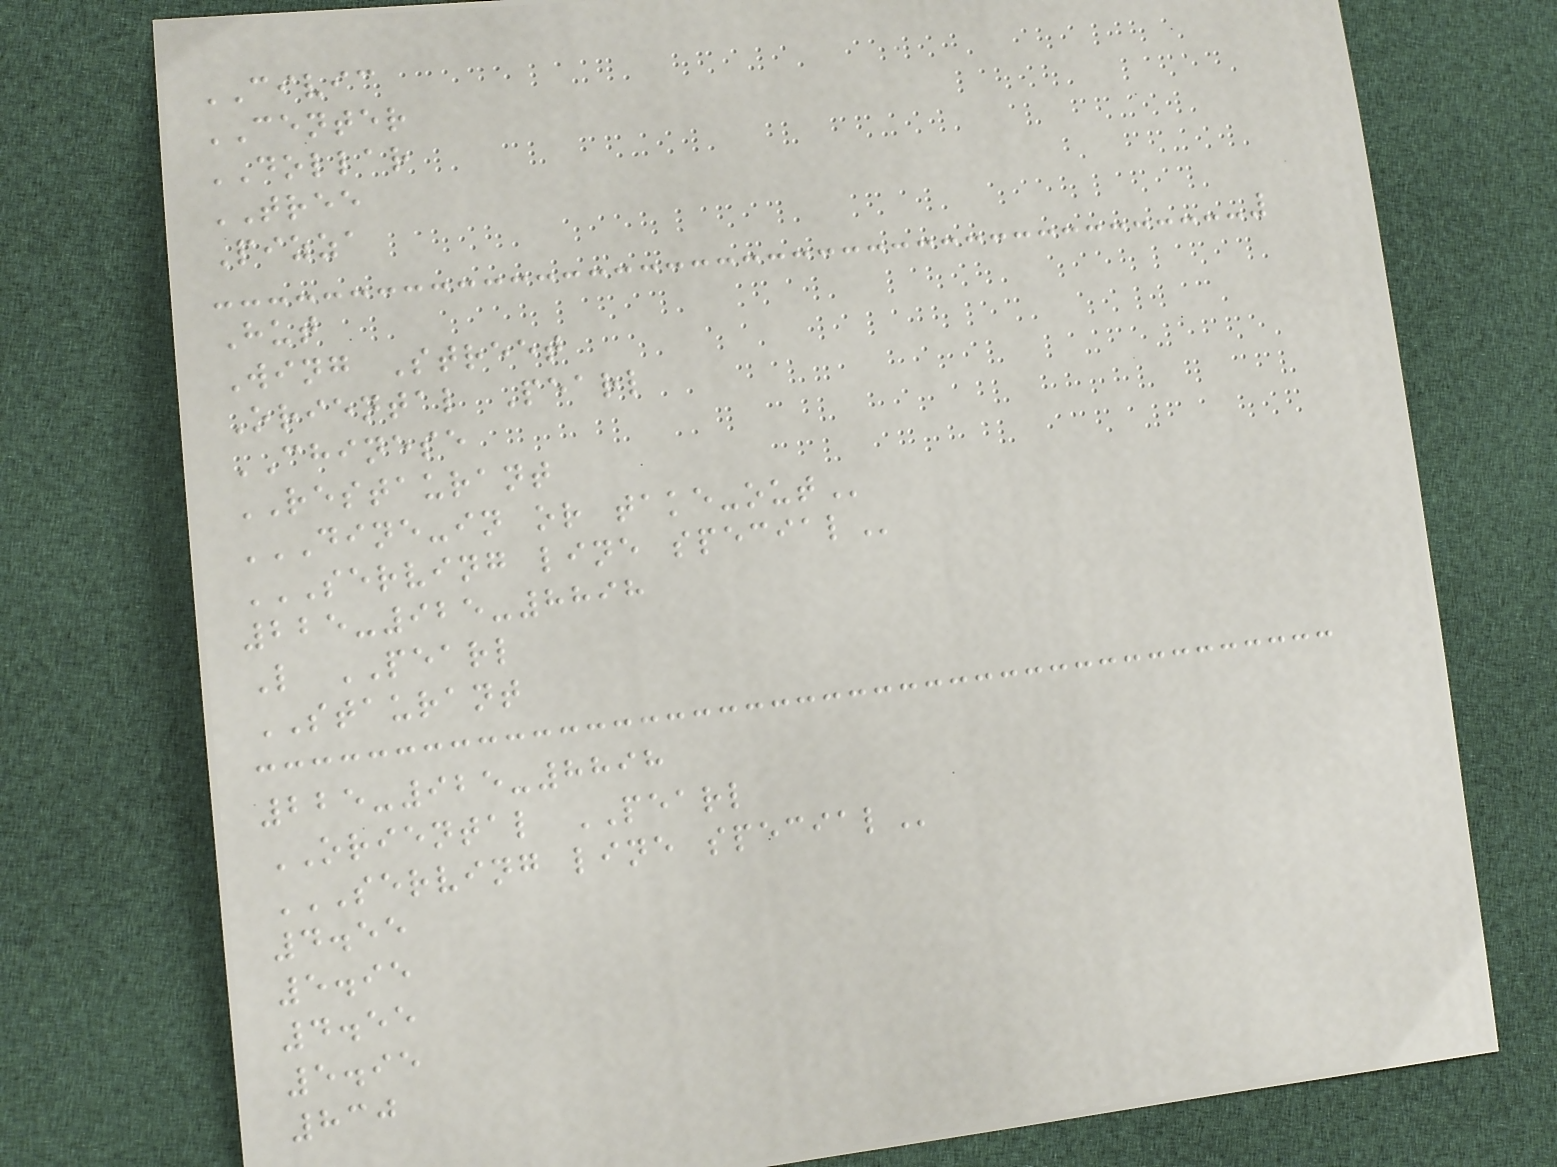CIVIC
CENTER
DOLLAR
TREE
Pizza
Hut
Wing Street
Oriental Pearl
CHINESE
RESTAURANT
DINE-IN OR TAKE-OUT
SERVING LINE SPECIAL
225-925-8898
L PEARL
STAURANT
225-925-8898
ORIENTAL PEARL
SERVING LINE SPECIAL
4.55
5.95
4.55
5.95
830
